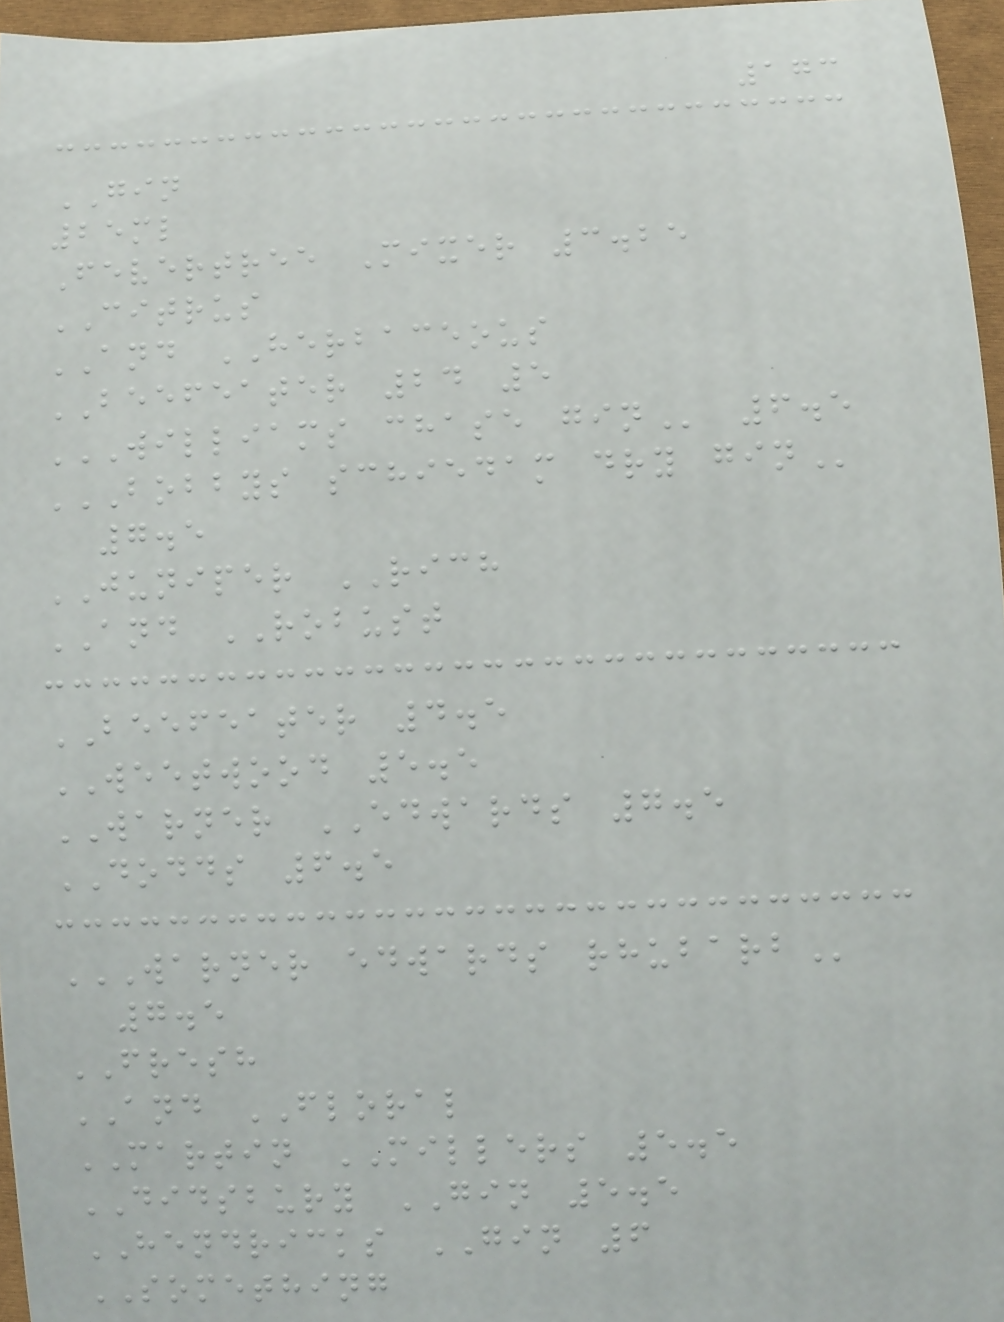173
GIN
25ml
Fevertree Mixer 3.25
CITRUS
AND HERBACEOUS
BEEFEATER 24 5
WILLIAMS CHASE GIN 6.5
BOBBYS SCHIEDAM DRY GIN
7.5
JUNIPER RICH
AND ROBUST
BEEFEATER 4.5
WEETWOOD 5.5
WARNER EDWARDS 7.5
DODDS 6.5
WARNER EDWARDS RHUBARB
7.5
FRESH
AND FLORAL
MARTIN MILLERS 5.5
DIDSBURY GIN 5.5
HENDRICKS GIN 6
SOMETHING
